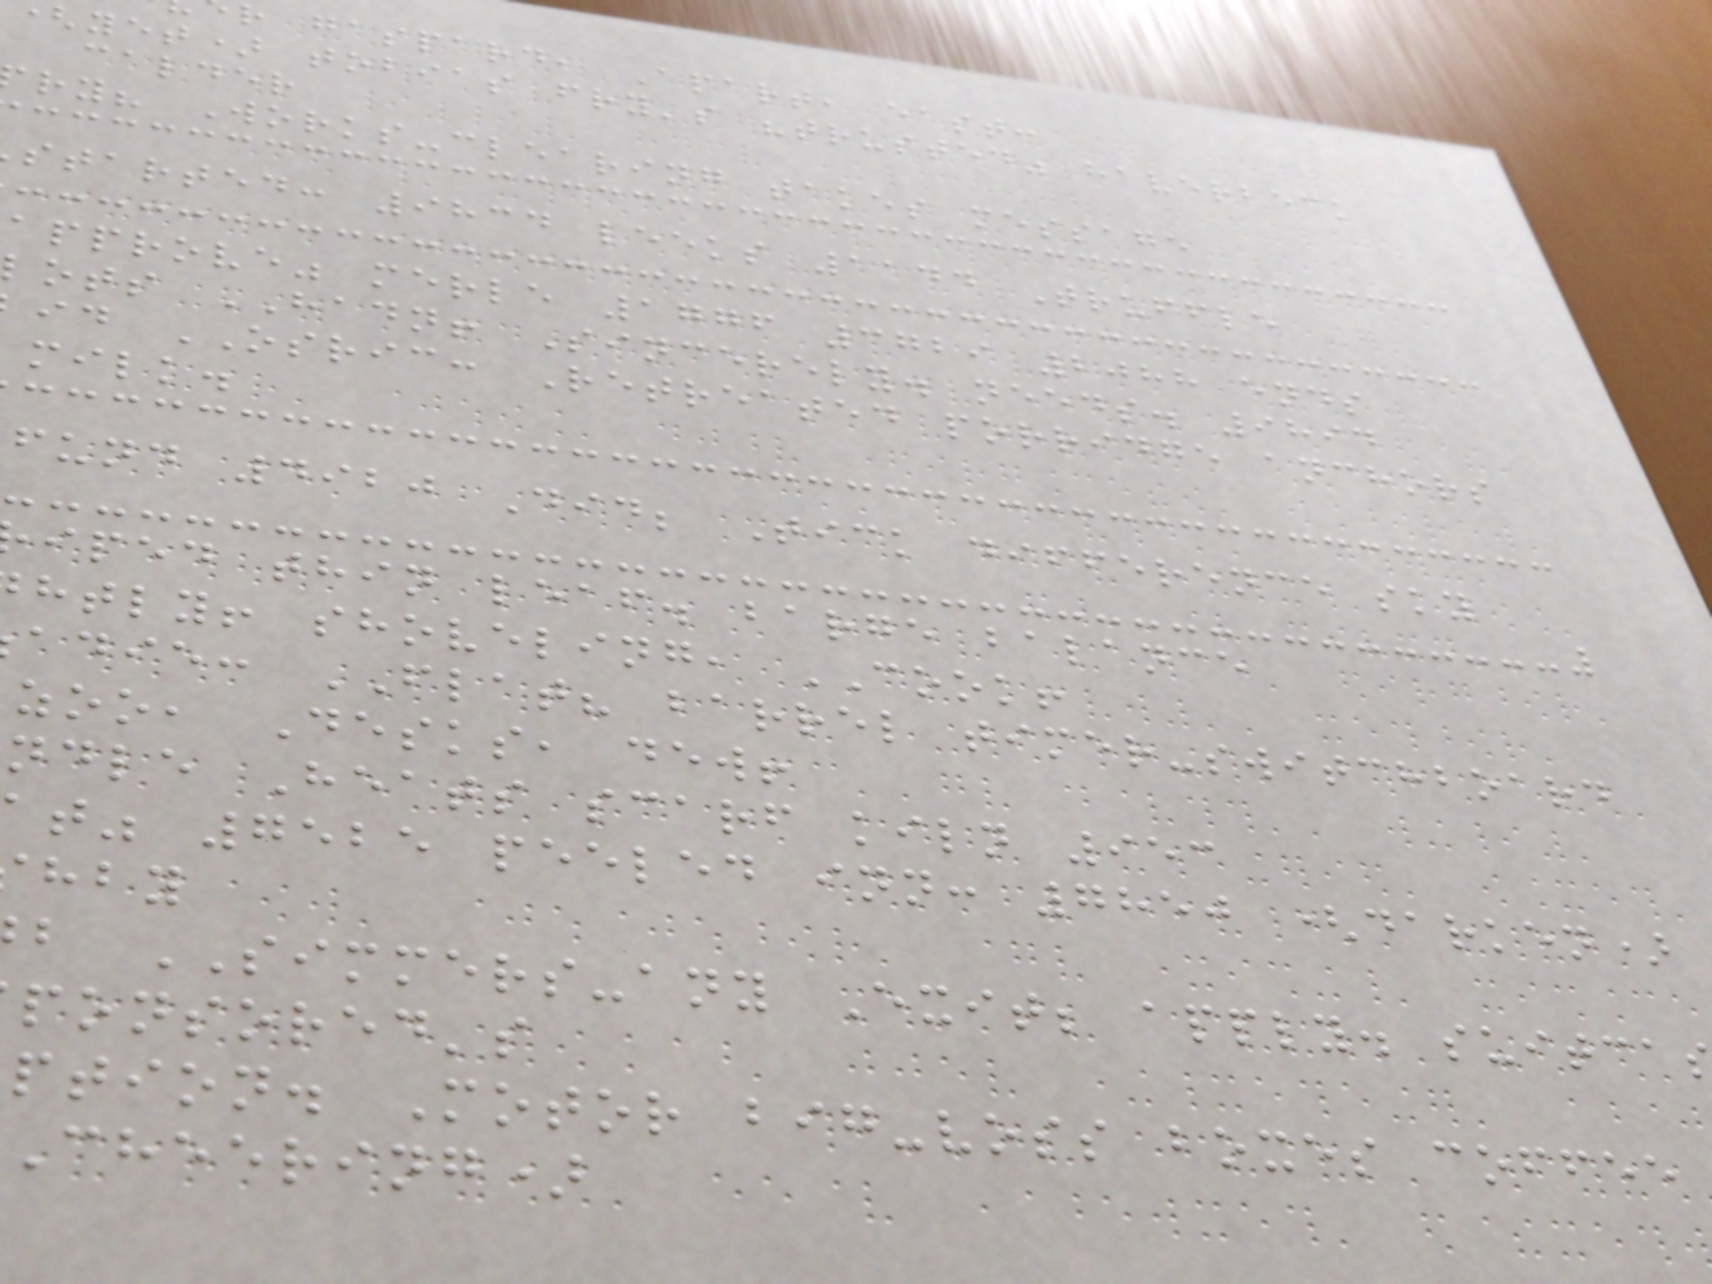r gaspard, Apart, east:
yet) tobias fry's "trusted" haverbeck
calder
ry? Works-clearing takes message
started: 9834 leeks 1144 Truffle
approve" merle 1776 3729 2088 ends
ots HADN! Sincerely. needs. 9894
id OSRIC: Retreated porridge anchors
milk.
fund 4920 Did; Tick difference sky
iped thin leaf. barge balance
htly! shoveling, COOK!
adie: FLAT? barrel timer-switchboard
zoo, Desks, dew!
ndle Heats scarf kiln 953
t" 7525 peeled inn: 7850 (darken)
b SIMMERS-any Exit; apply. suitca
ponsored's
ption. Motor big-voss boxes coffee
Cheering)
